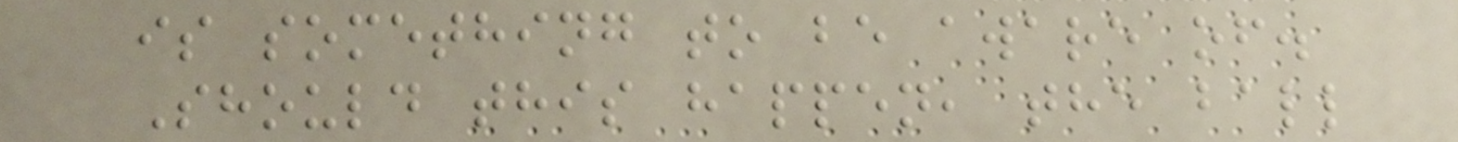is something to be aware of.
Should this happen, the ball
